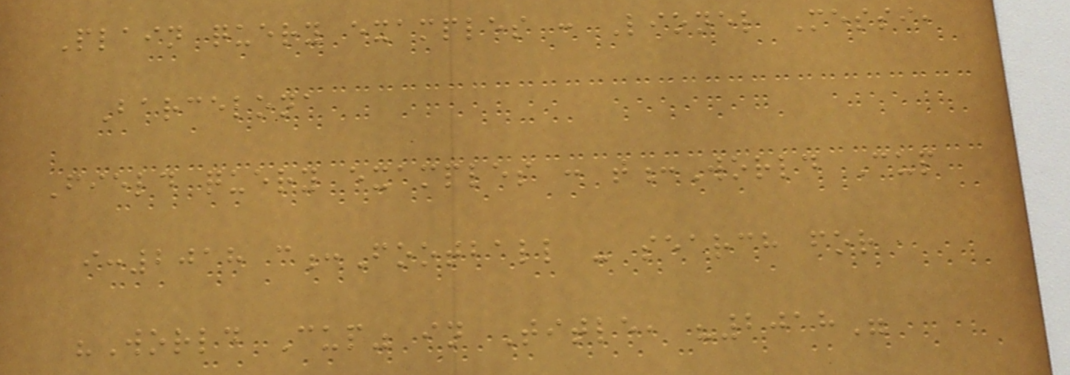Plain query examples : Lionel Messi,
Barcelona
Field query examples : t:World Cup
i:2018 c:Football - search for
"World Cup" in Title, "2018"
